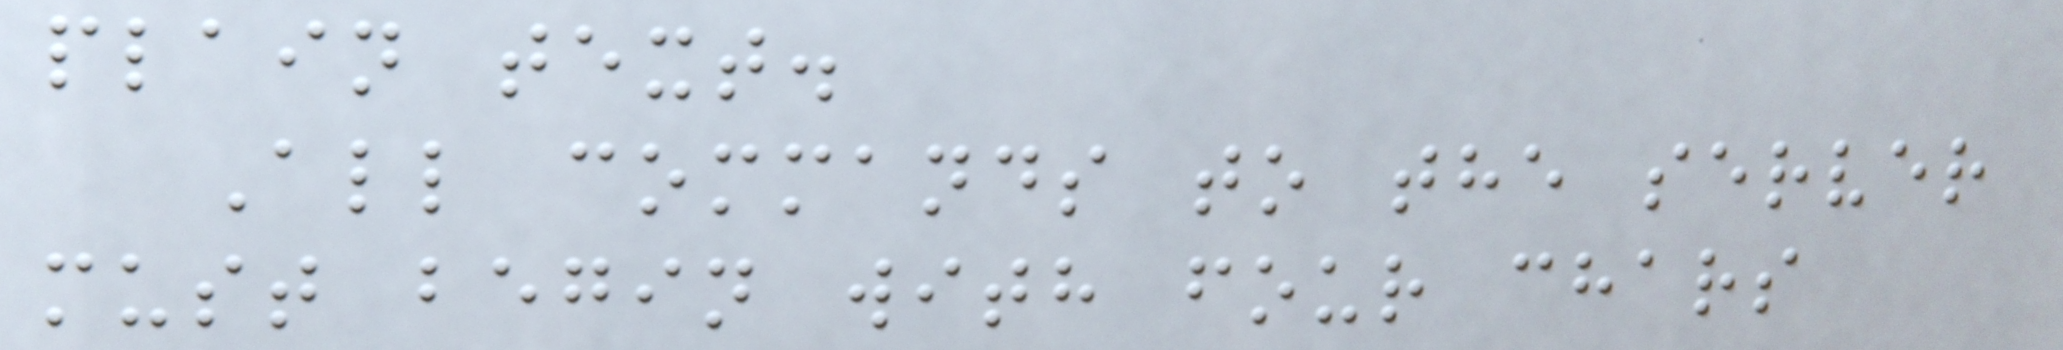plain text.
All commands to the server
must begin with four chars
